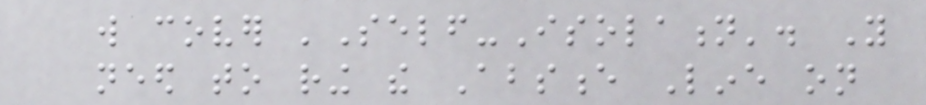will cover 'Self-Isolation'. You
need to ring the Absence Line on
